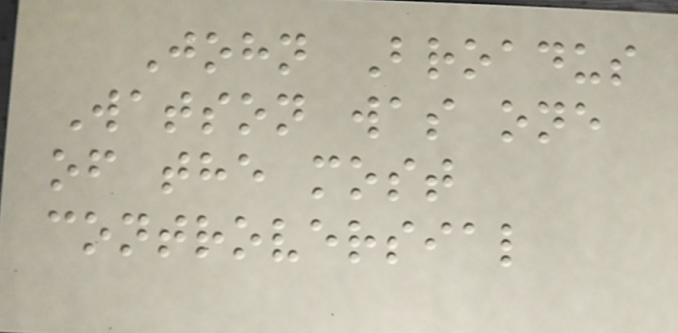John Broadus
Watson was one
of the most
controversial
